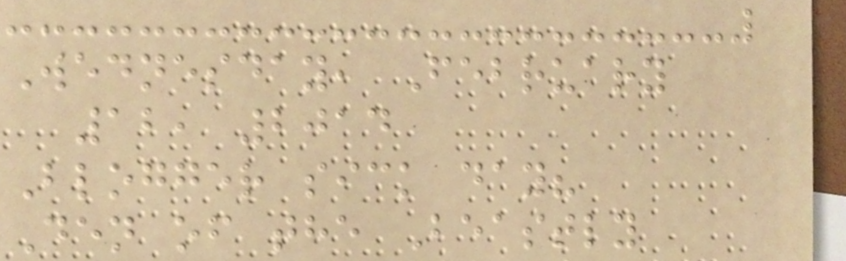Wednesday, February
12, 2014
Blogger sick day?
Den of the Beastly
